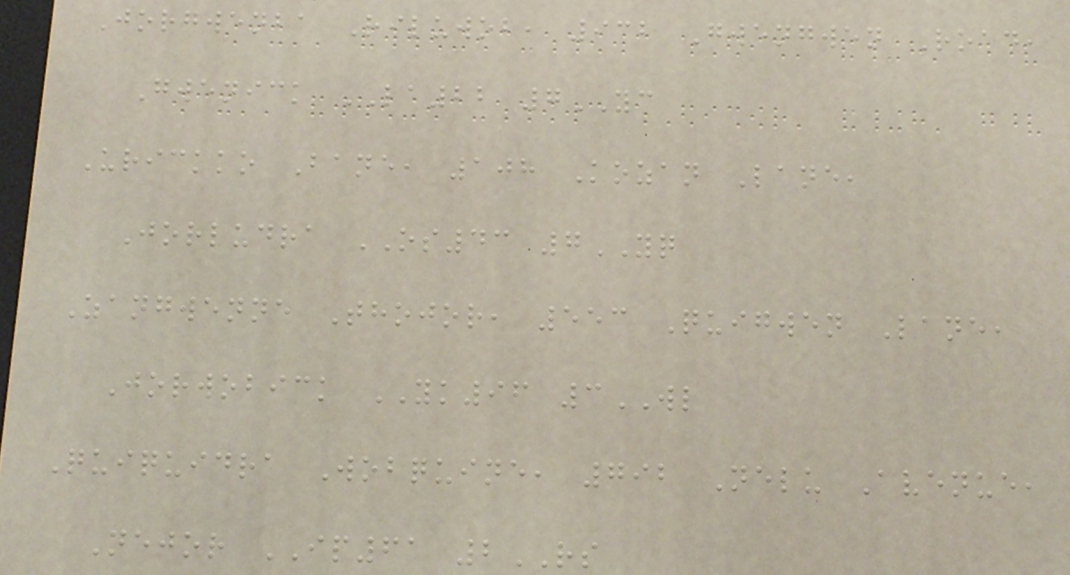Jorgwenba Riluwob, 932 Gwengwen Road,
Gwenick LA22 7YC
Urickko Bane, 108 Kozan Lane,
Jorludra OS43 7YQ
Zangwenne Thojor, 553 Quigwen Lane,
Jorwobick YK96 3WL
Quiquidra Wobquine, 792 Nelu Avenue,
Nejor IP61 2RS
